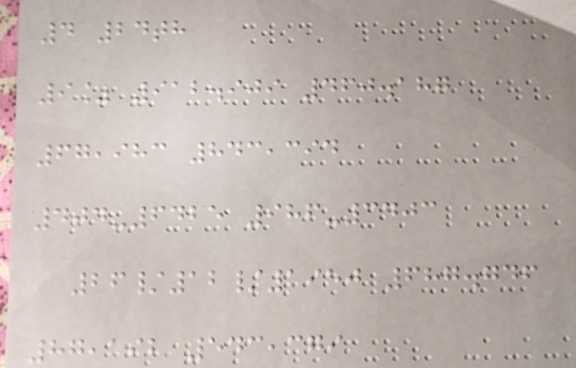4 24th
9% 912.909 460.187
67,983 843,394
404-6425 986-3403
26/12/1950 687.746
87,192 543,379
